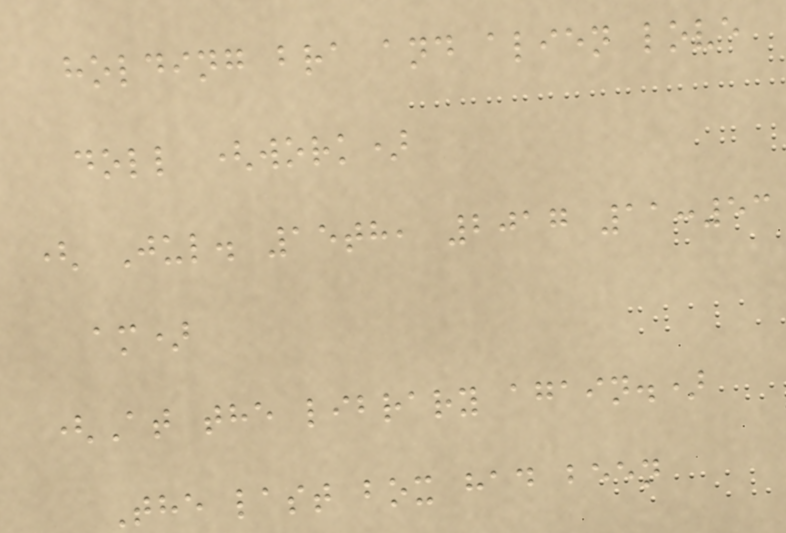holding bra and alien love
doll (work)
( Jul. 15th, 2017 11:53
am)
(At the library again.)
The last box had been
